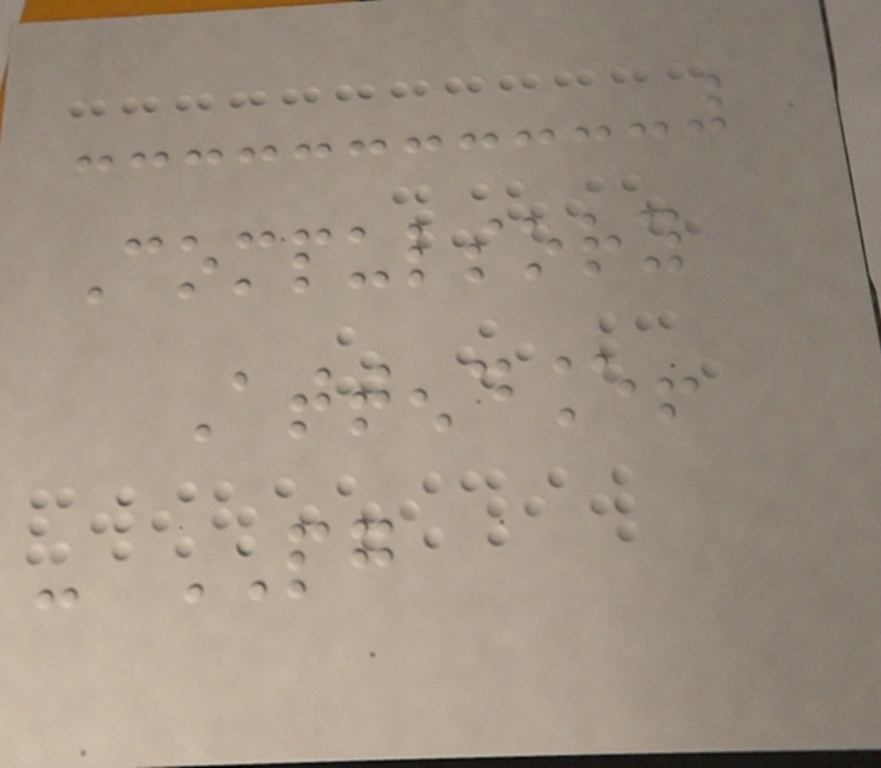Compulsory
Attendance!
- PG
